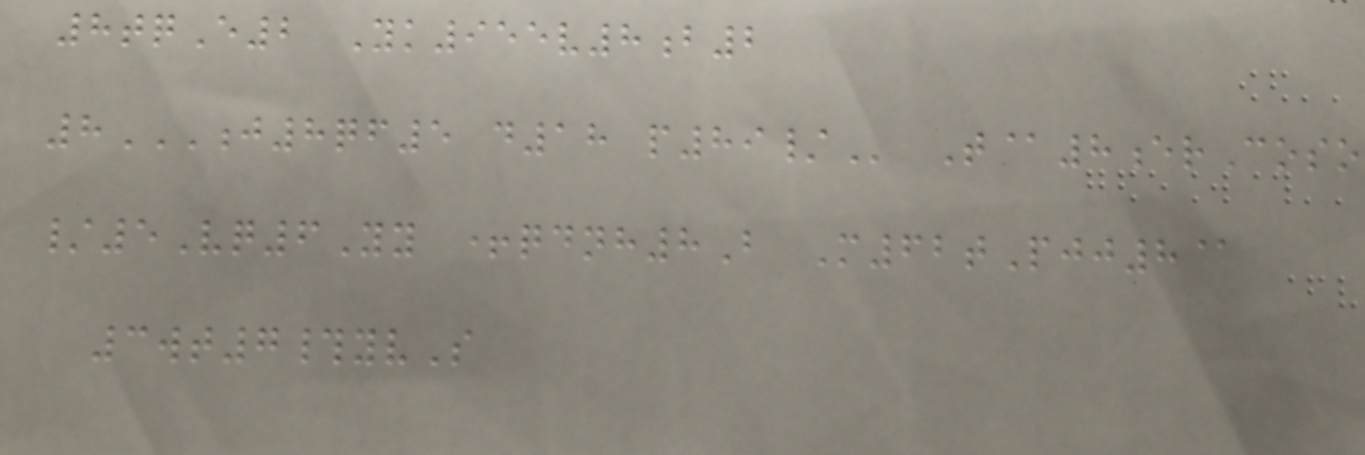8tqE2 Yk955v8b2
8J8QF5 D18 P89/ T@8erCoso
/5Vq6Yy +qdnh8B M62tPjj8@
3wt7#yvS
